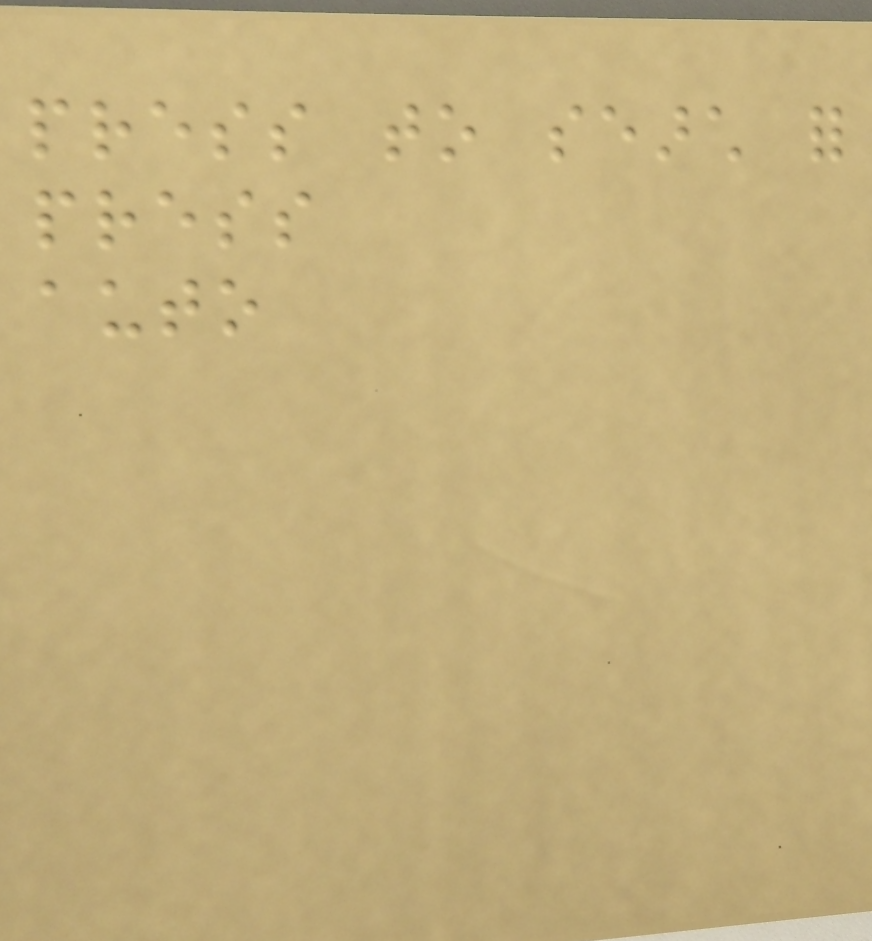press to search for
press
auto
